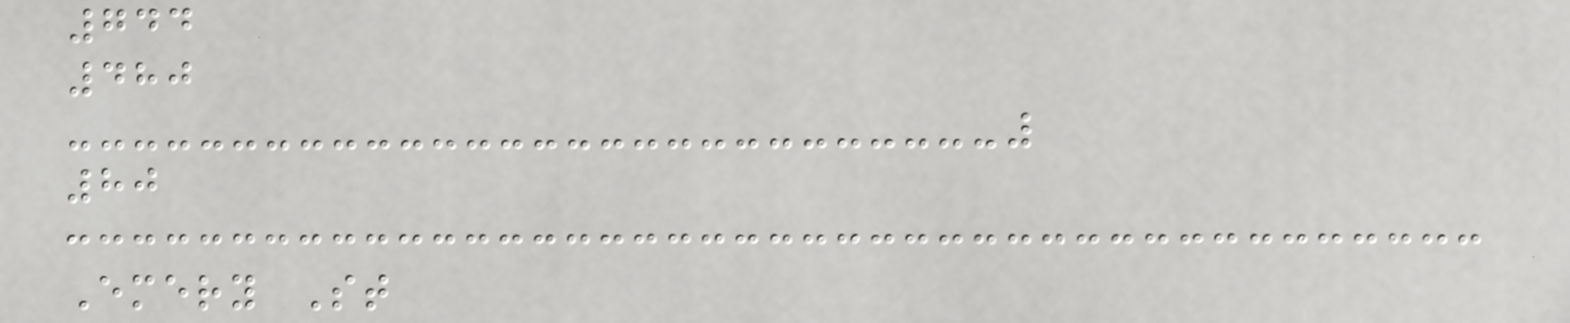744
480
80
Emery St
